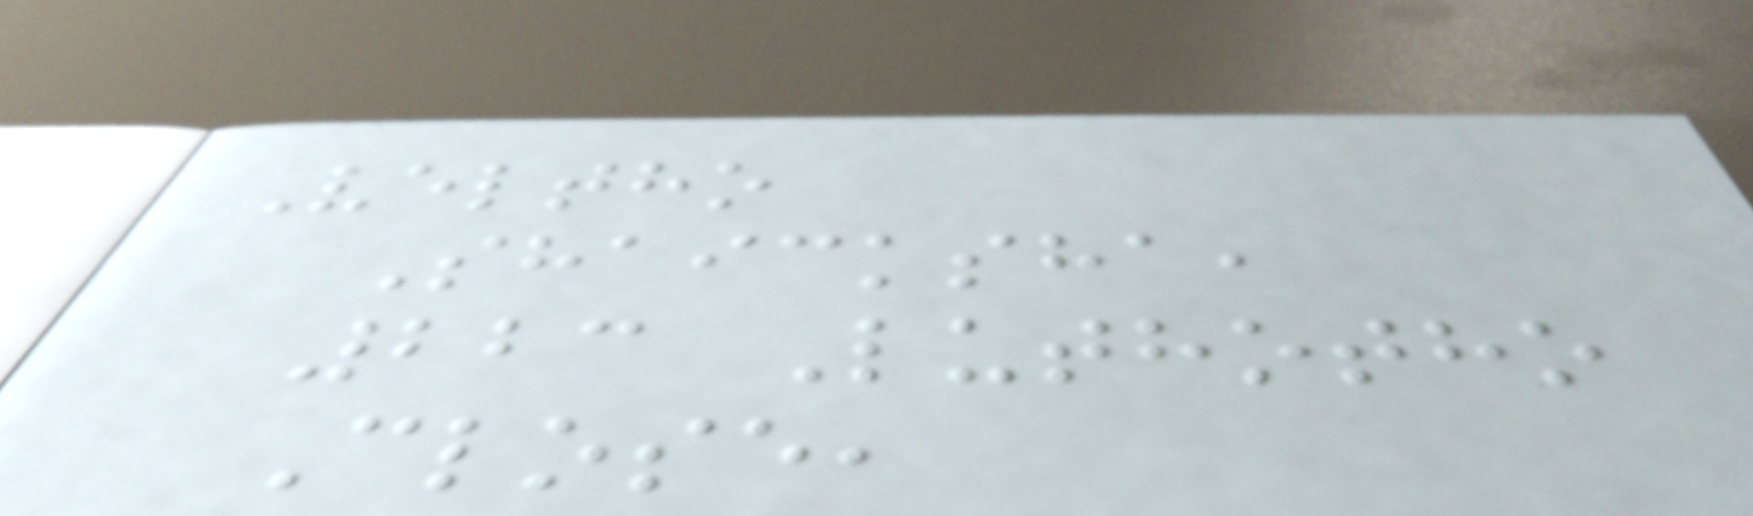Veltho
Shaicksha,
223 Luthotho
Close,
